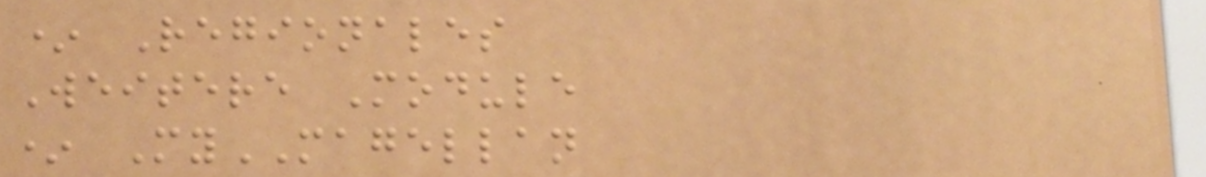* Regionales
Weitere Module
* MyMAGELLAN
